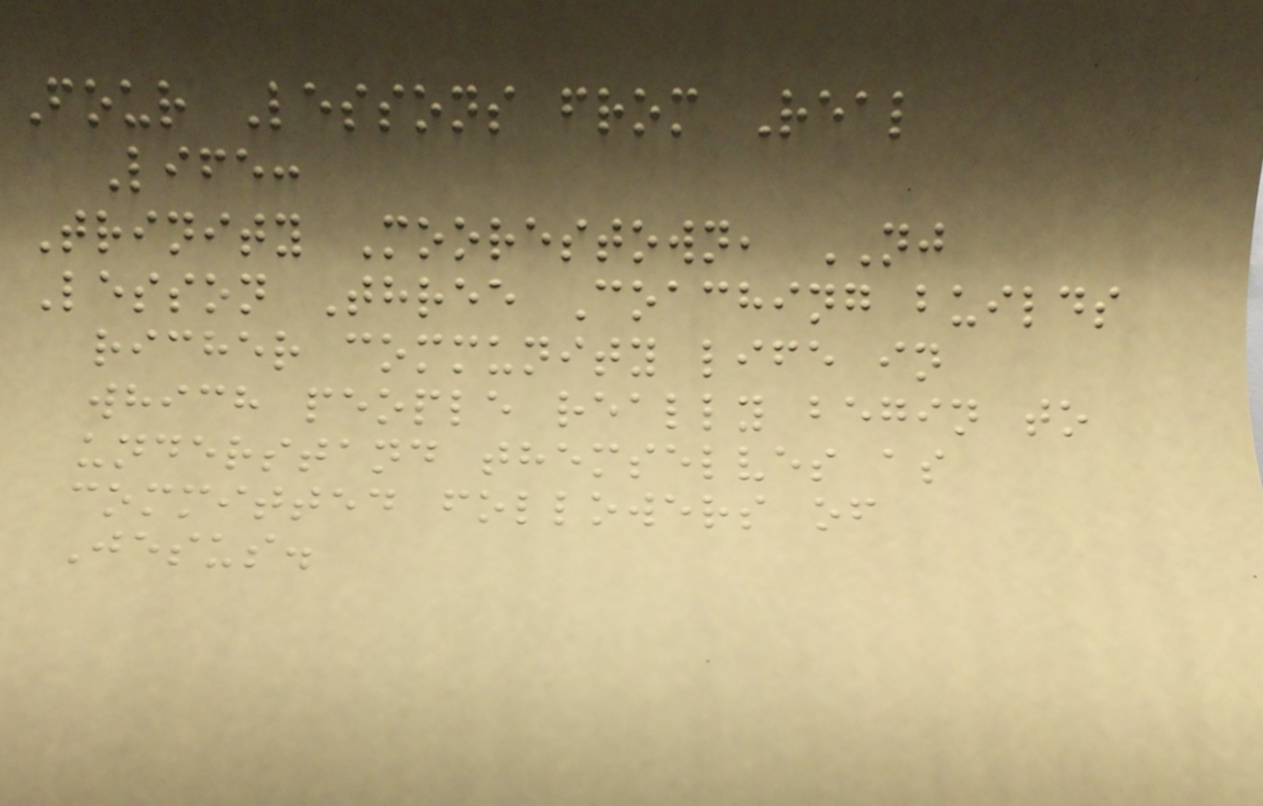Four Lessons from Real
Life:
Trinity Moorestown, NJ
Lesson Three Coaching builds
richer community life in
which people really begin to
understand themselves as
committed followers of
Jesus.
